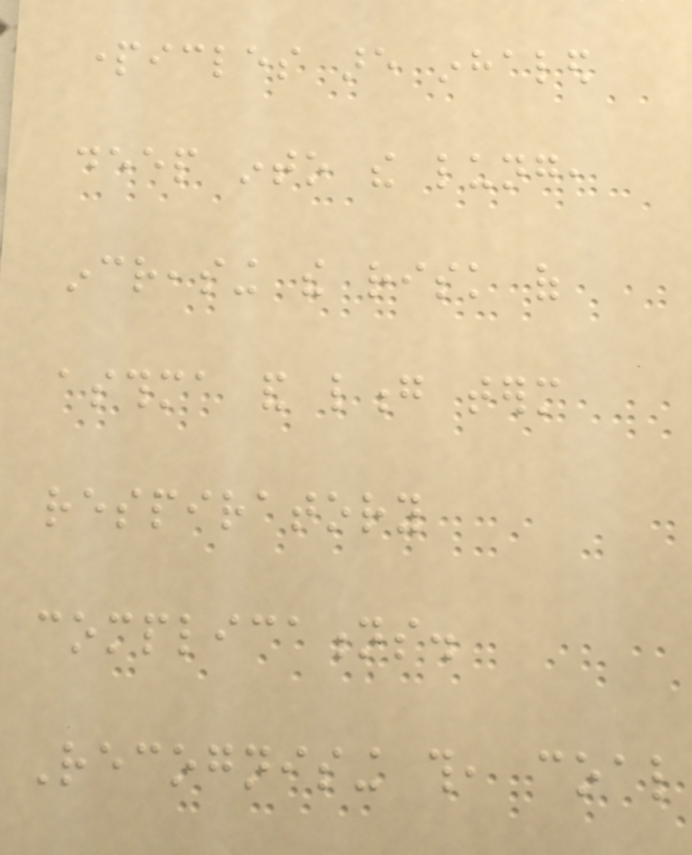particles are inhaled
deep into the lung,
increasing the risk of
asthma and long term
respiratory
complications.
Recognising this, coal
